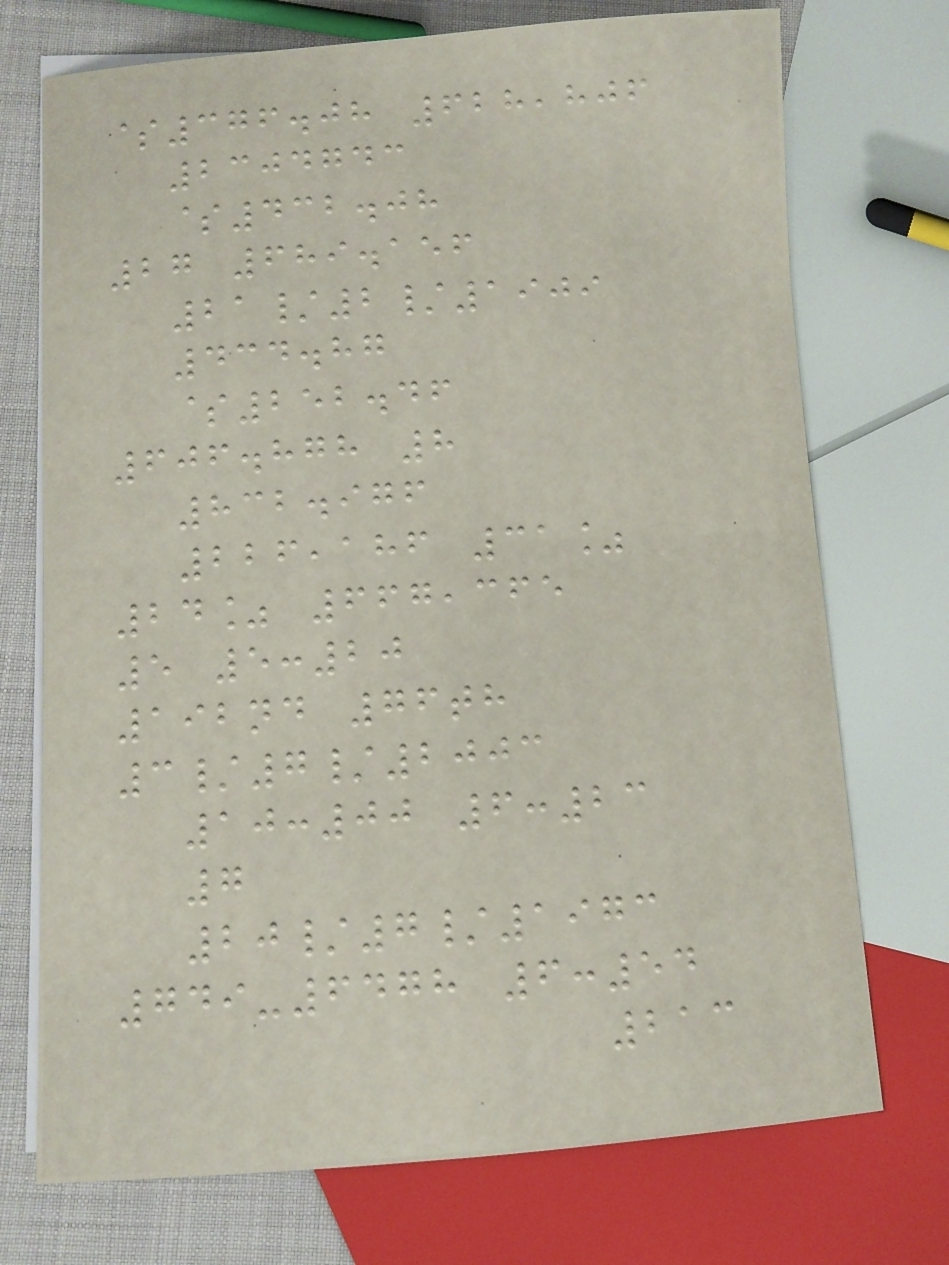$376.08 628,806
2304743
$432.08
27 689.156
21/2/1909
434.87
$252.46
606.878 8
832.976
226,186 31%
24% 667,365
5 5:20
192nd 76th
3/7/2003
10:00 6:23
7
20/7/1973
749-6478 6:54
213
